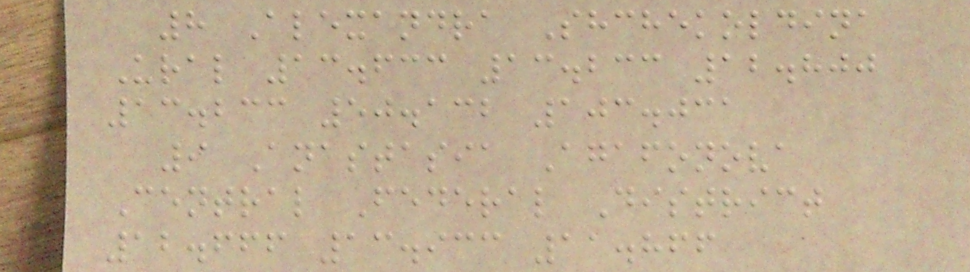8 Alexandra Shchekoldina
Ural 13.633 13.233 12.800
13.233 50.132 103.031
9 Anastasia Agafonova
Central Federal District
12.666 13.933 11.866
